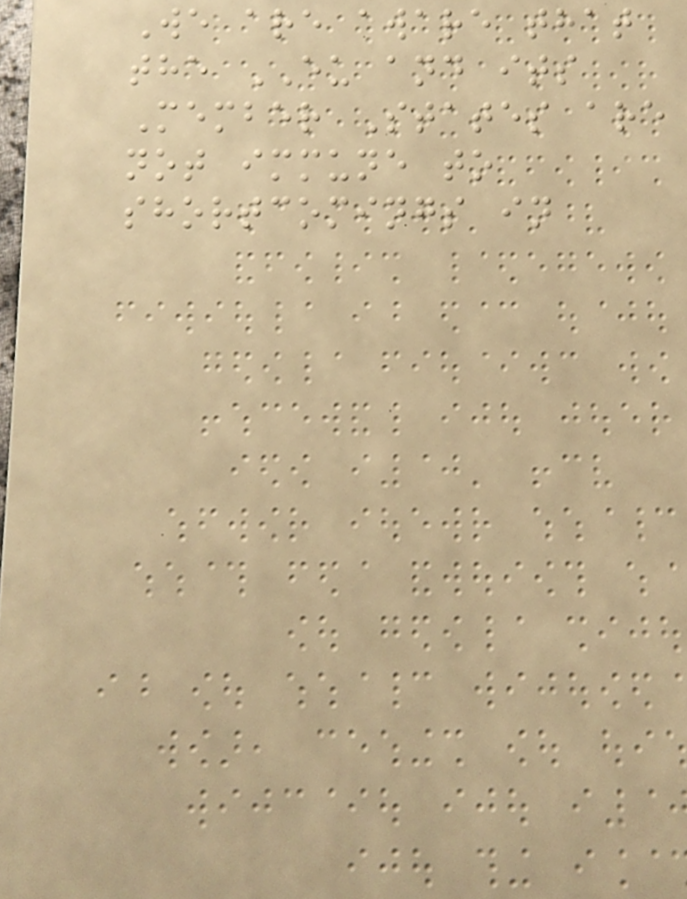We are aware that
the EU and its
Member States are
not immune to
shortcomings in
